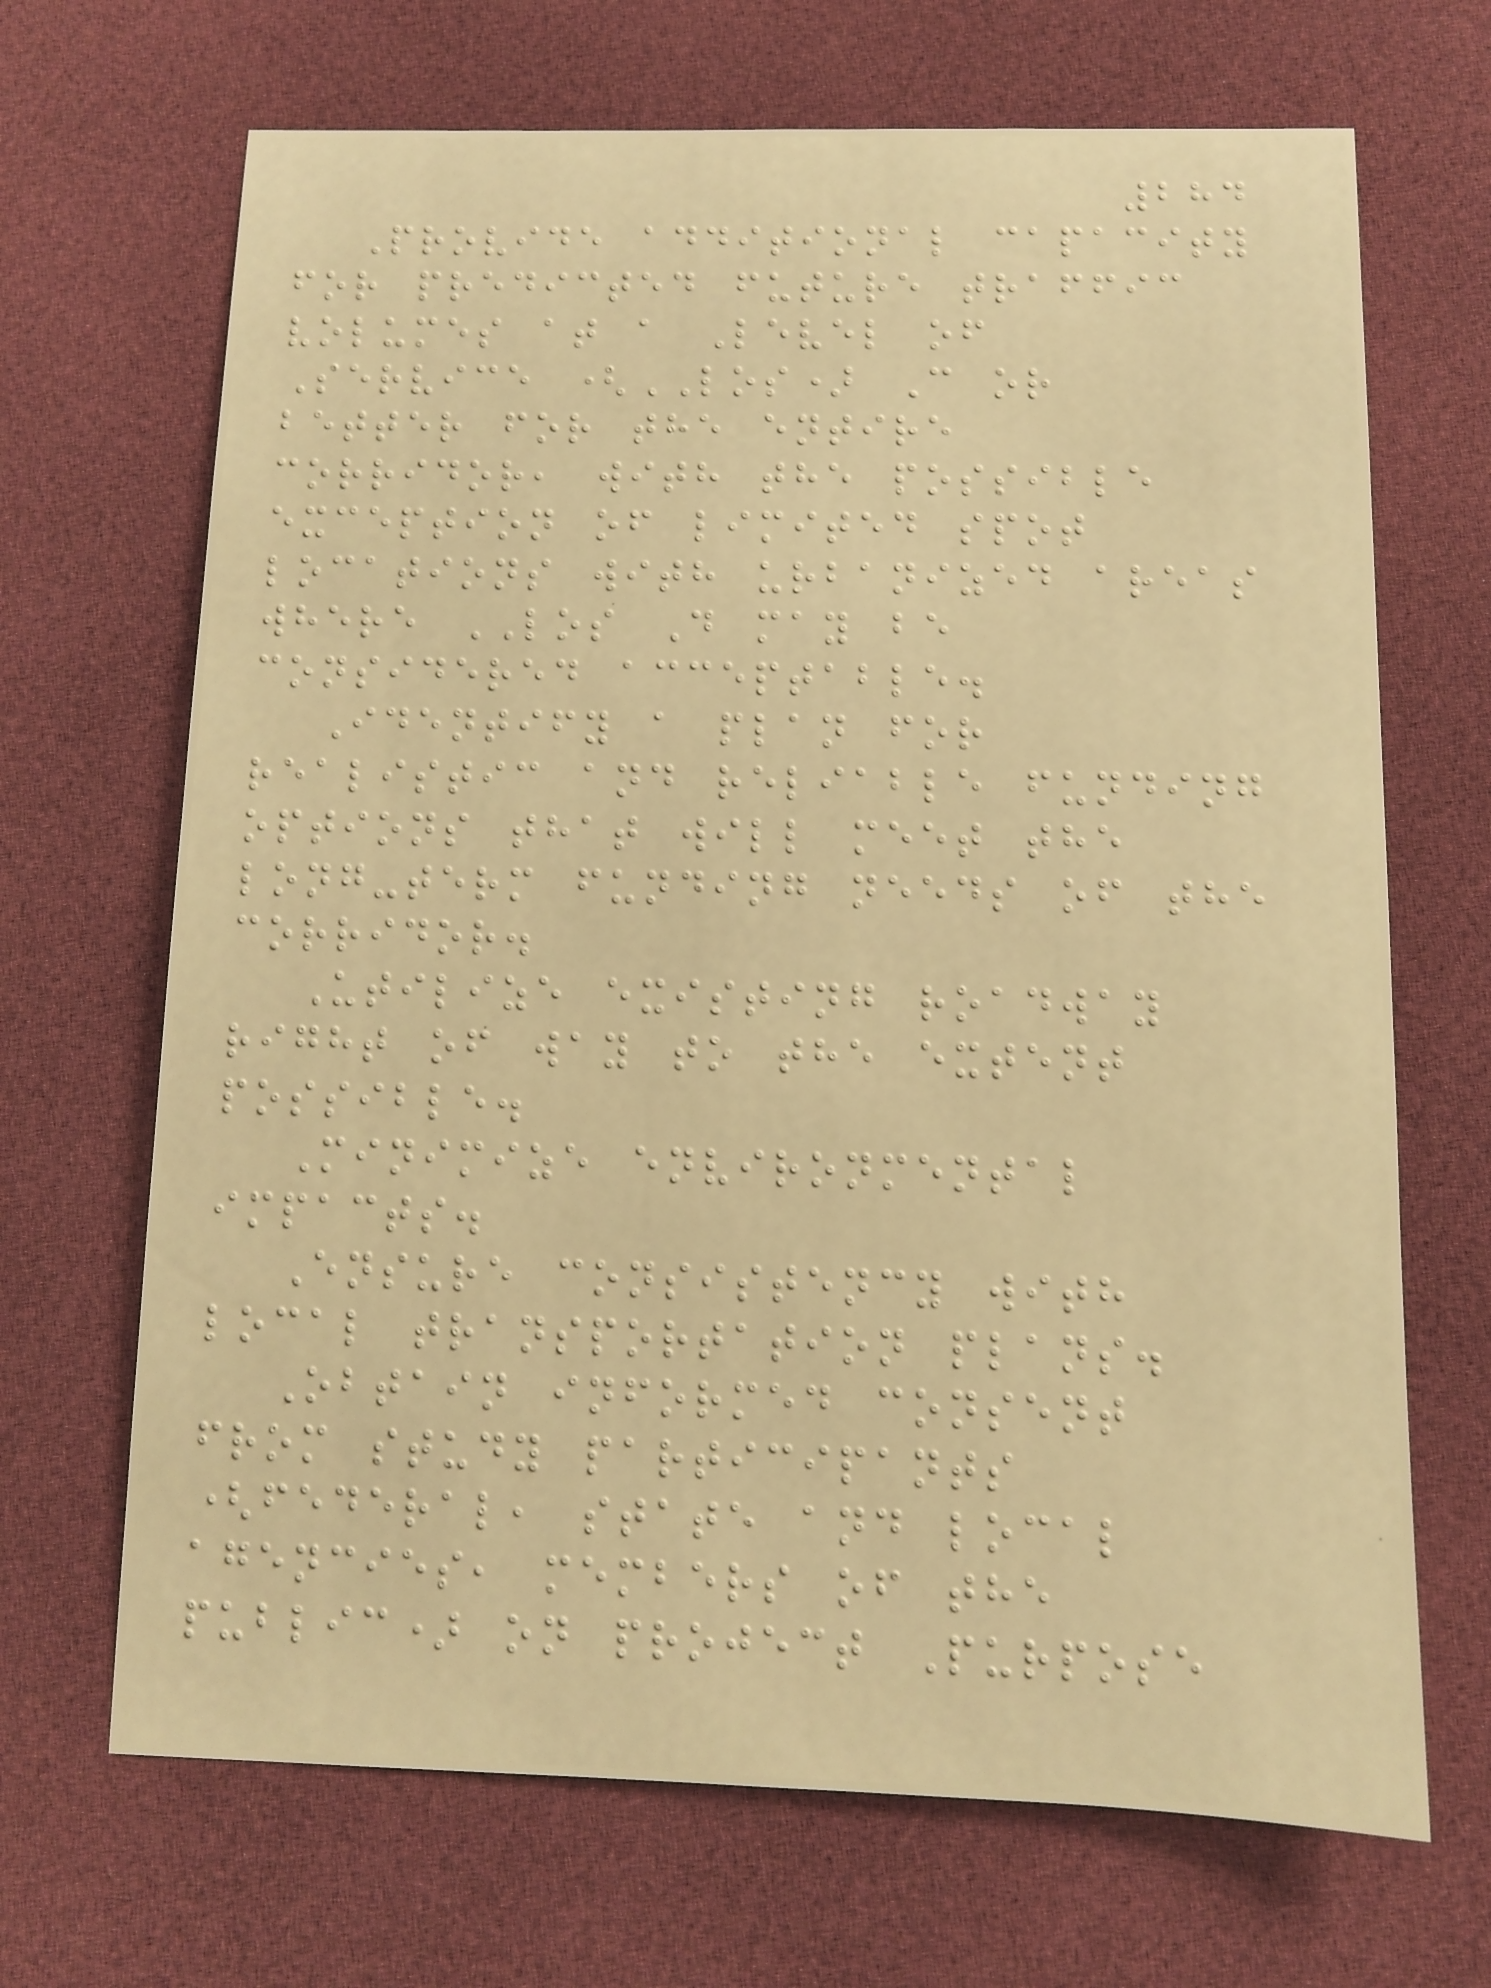284
Provide additional capacity
for predicted future traffic
volumes at a Level of
Service (LOS) C or
better for the entire
corridor, with the possible
exception of limited spot
locations with urbanized areas
where LOS D may be
considered acceptable.
Identify a plan for
realistic and reliable funding
options that will meet the
long-term funding needs of the
corridor.
Utilize existing roadway
right of way to the extent
possible.
Minimize environmental
impacts.
Ensure consistency with
local transportation plans.
Obtain informed consent
from study participants
(federal, state and local
agencies, members of the
public) on project Purpose
